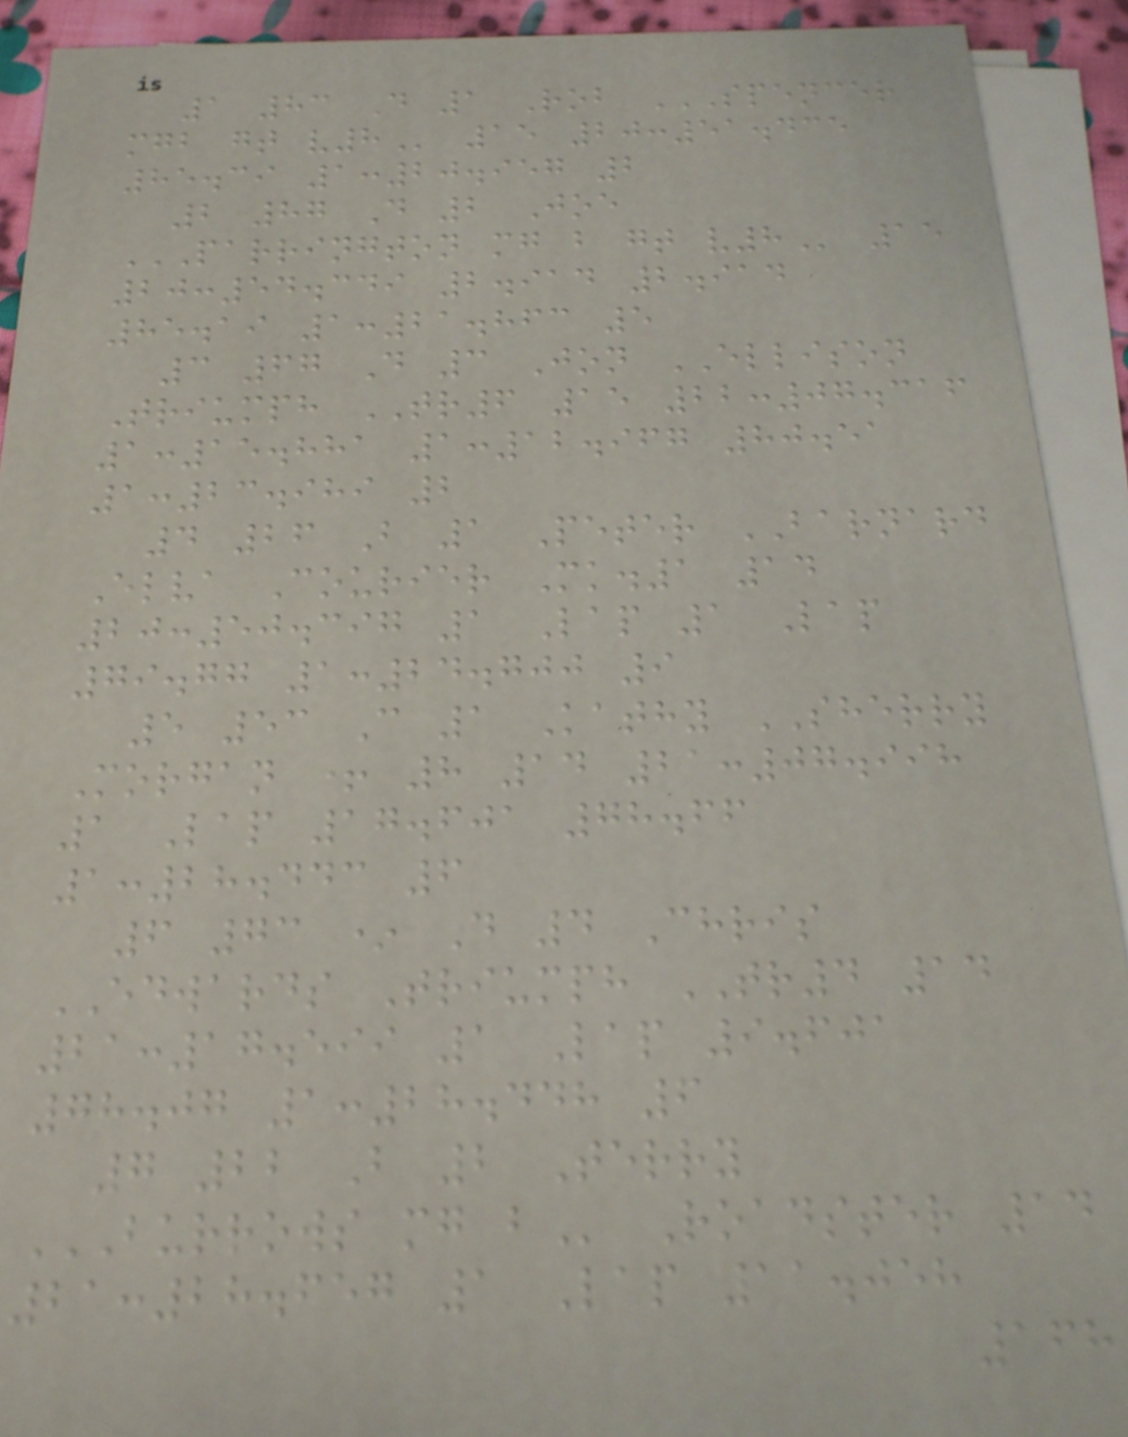1 83 D 1 Rob SPENCER
MGB GT V8 15 20:51.435
85.39 1:20.957 2
2 87 D 2 Joe
PARRINGTON MG B GT V8 15
20:54.349 2.914 2.914
85.19 1:21.863 5
3 67 D 3 Jon ELLISON
Triumph TR6 15 22:07.316
1:15.881 1:12.967 80.51
1:23.989 2
4 26 B 1 Peter BARNARD
Elva Courier Mk.1 14
20:50.397 1 Lap 1 Lap
79.77 1:24.700 9
5 53 C 1 Kathy SHERRY
Morgan + 8 14 21:07.998
1 Lap 17.601 78.66
1:28.443 6
6 73 * D 4 Chris
EDWARDS Triumph TR4 14
21:17.599 1 Lap 9.601
78.07 1:28.448 6
7 22 B 2 Terry
BURROWS MG B Roadster 14
21:28.657 1 Lap 11.058
168
